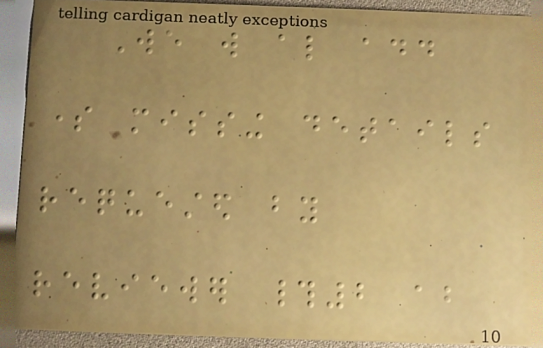We will also add
some missing details
requested by
reviewer #2 about
